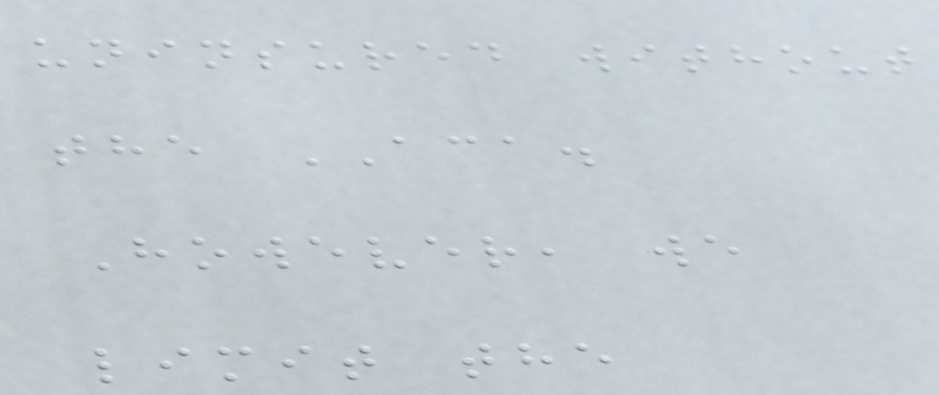uninsured without
the ACA.
However, we
limit the
